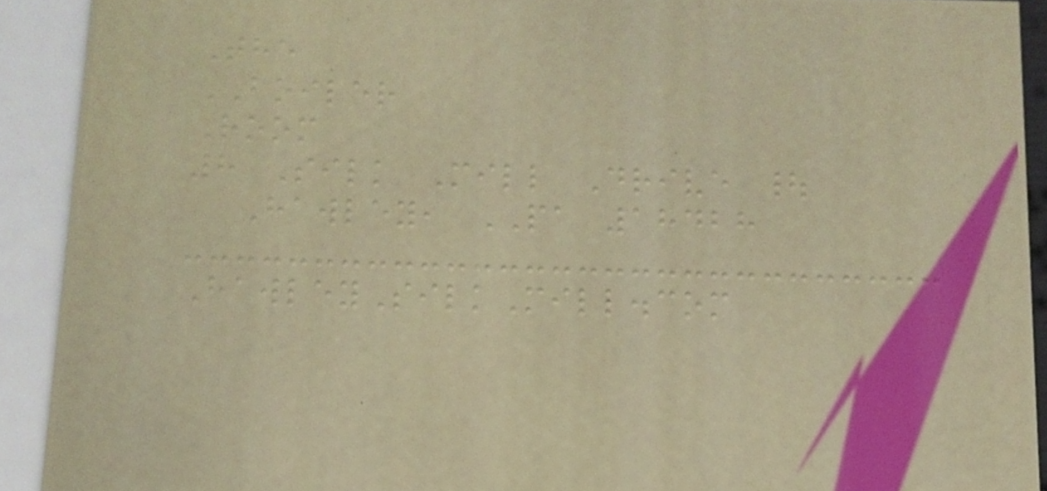The
BOILER
Room
8 Silk Mill Drive |
Hawley, PA 18428
HawleySilkMill.com
